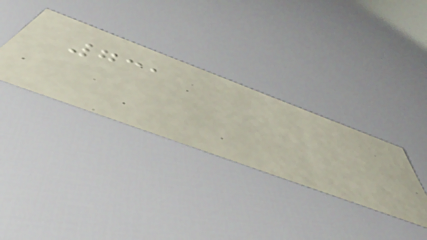731
